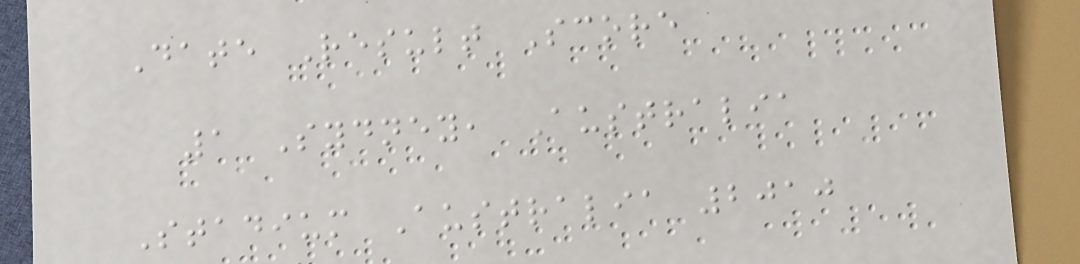Date Result Score
1 Sydney, Australia
Stadium Australia 2010
